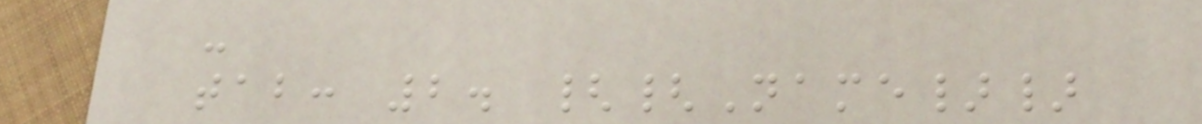-
tab: 2. {{Name}}
